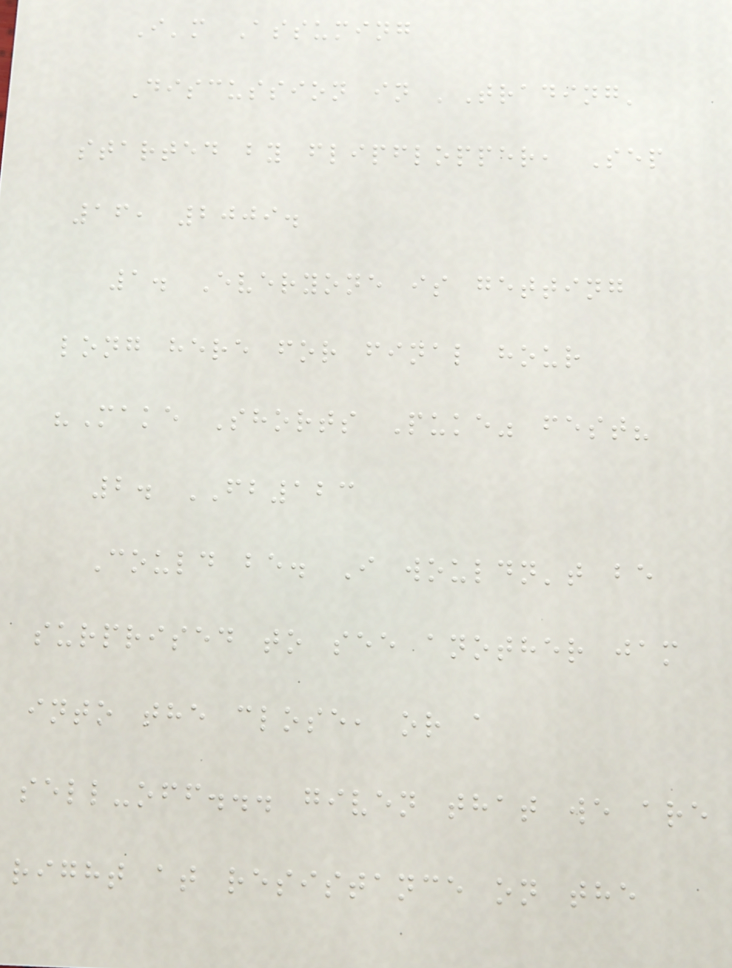I'm Assuming
Discussion in 'Trading'
started by flipflopper, Sep
16, 2009.
1. Everyone is getting
long here for final hour
"Make Shorts Puke" fest?
2. FB123
Could be. I wouldn't be
surprised to see another jam
into the close, or a
sell-off... given that we are
right at resistance on the
